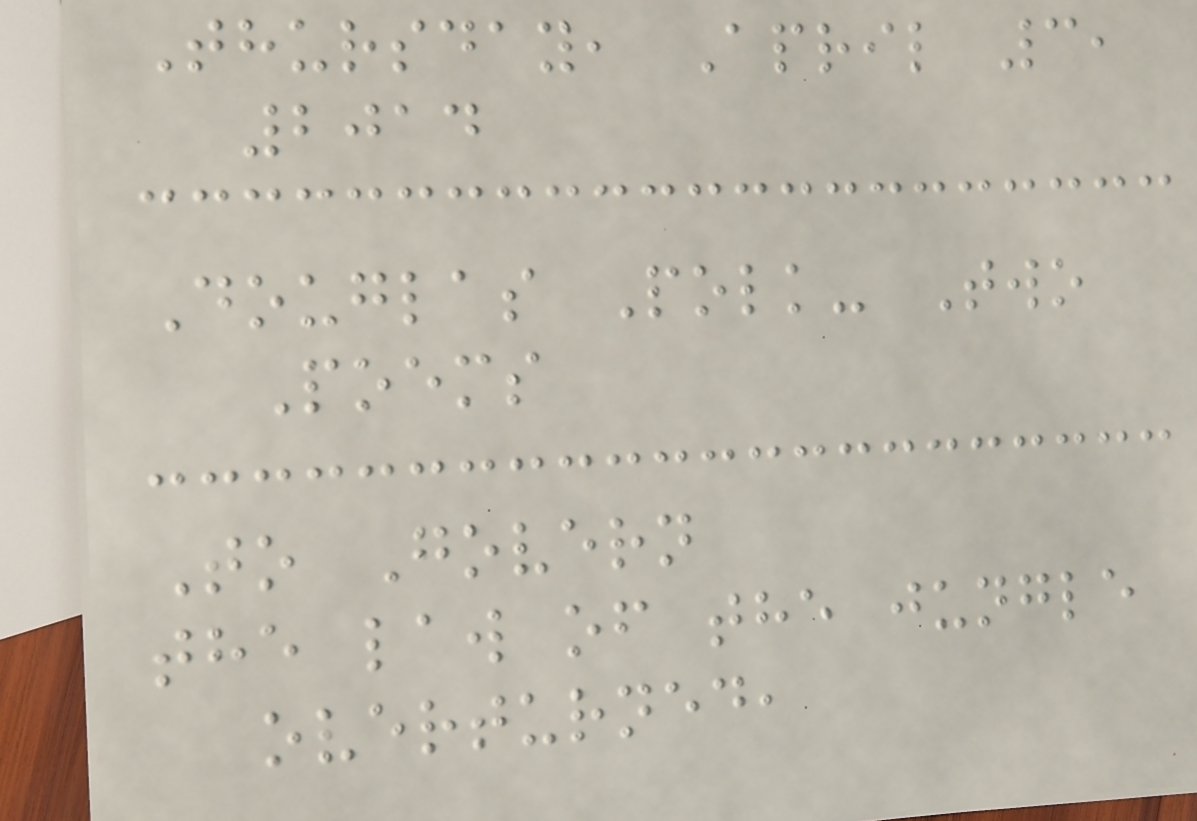Thursday, April 3,
2014
Douglas Polk- Two
Poems
To Govern
the law of the jungle
overturned,
